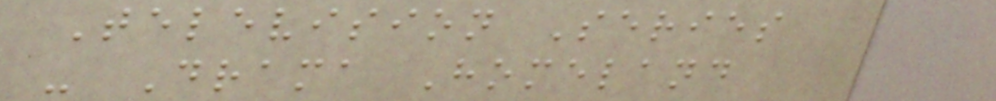Television Series
- Drama Homeland
